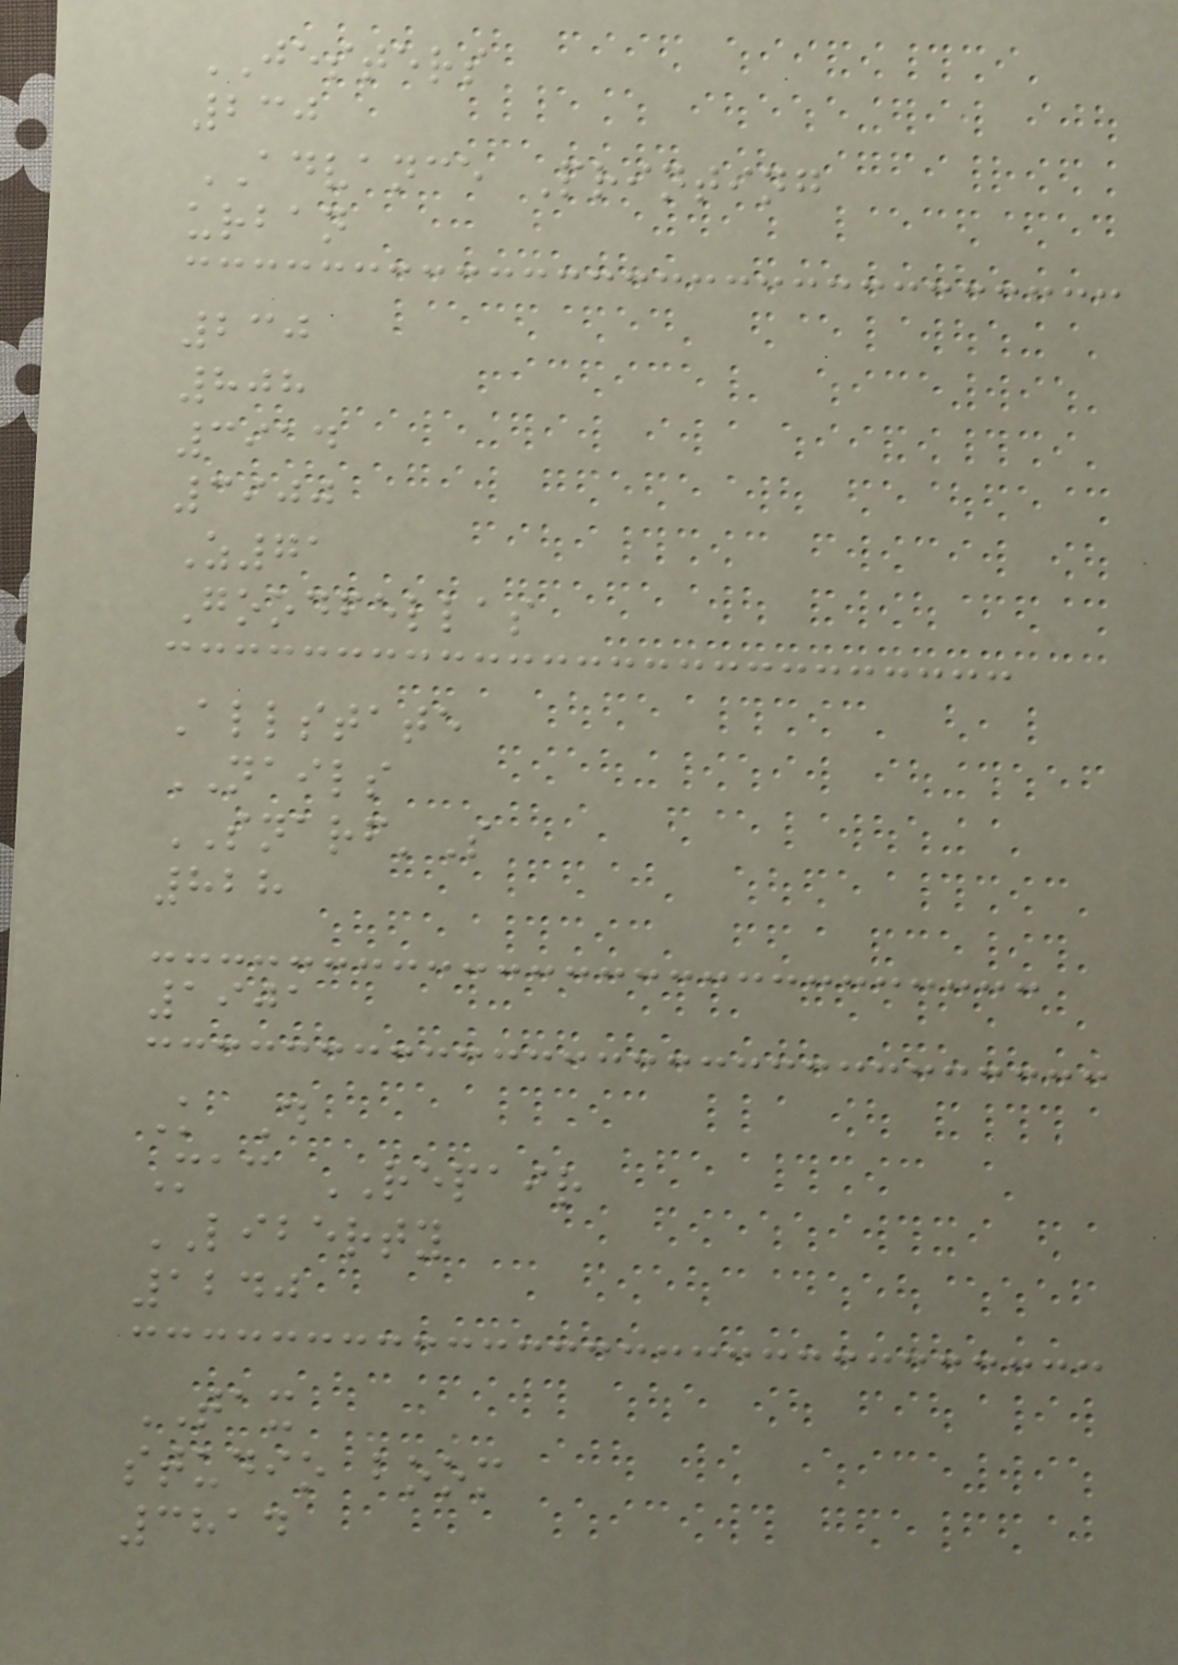JESTERS
230
ADVANCE Printing
urban
230
808
3914
3900
Z71
Goodfellas
Allstate
NAILS
SNARF'S
828
1901
K D
Mac REPAIR
LIBERTY
1240
TAX
studio boom
3814
